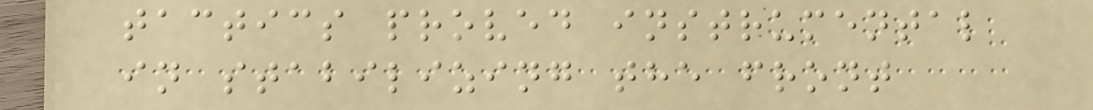tactics proved instrumental
in stabilizing the front
